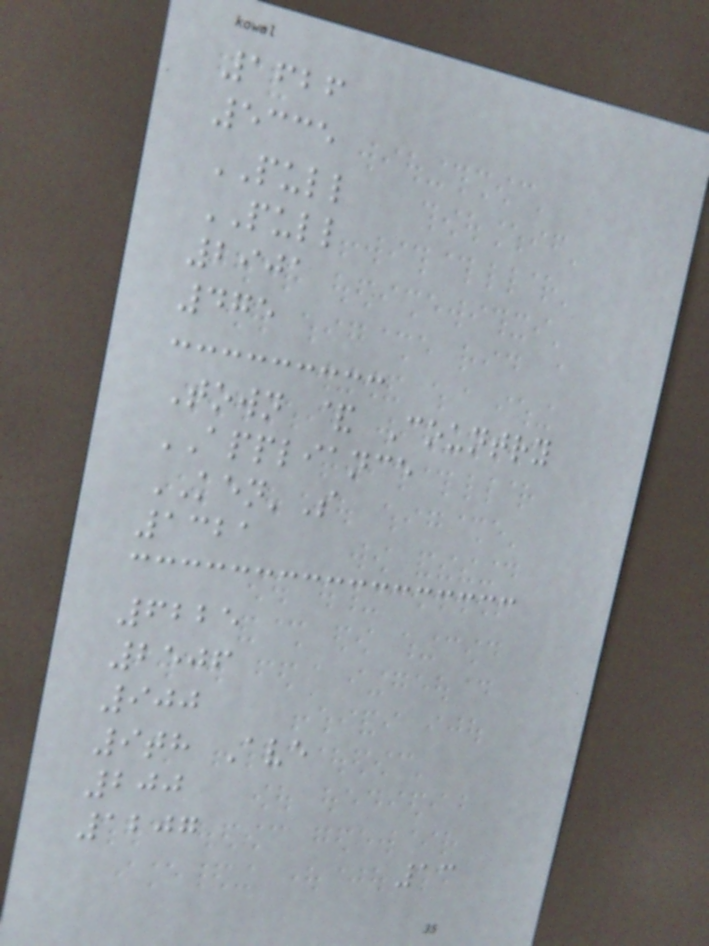1626
5335
PULL
PULL
2901
475
Town & Country
APPLIANCE
KEN'S
1321
6225
2506
900
9th Ave
200
1207
13
